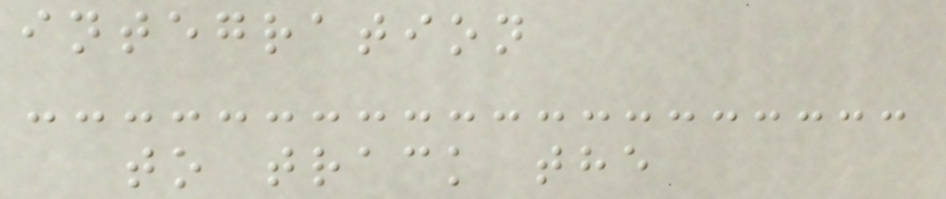integration
to track the
